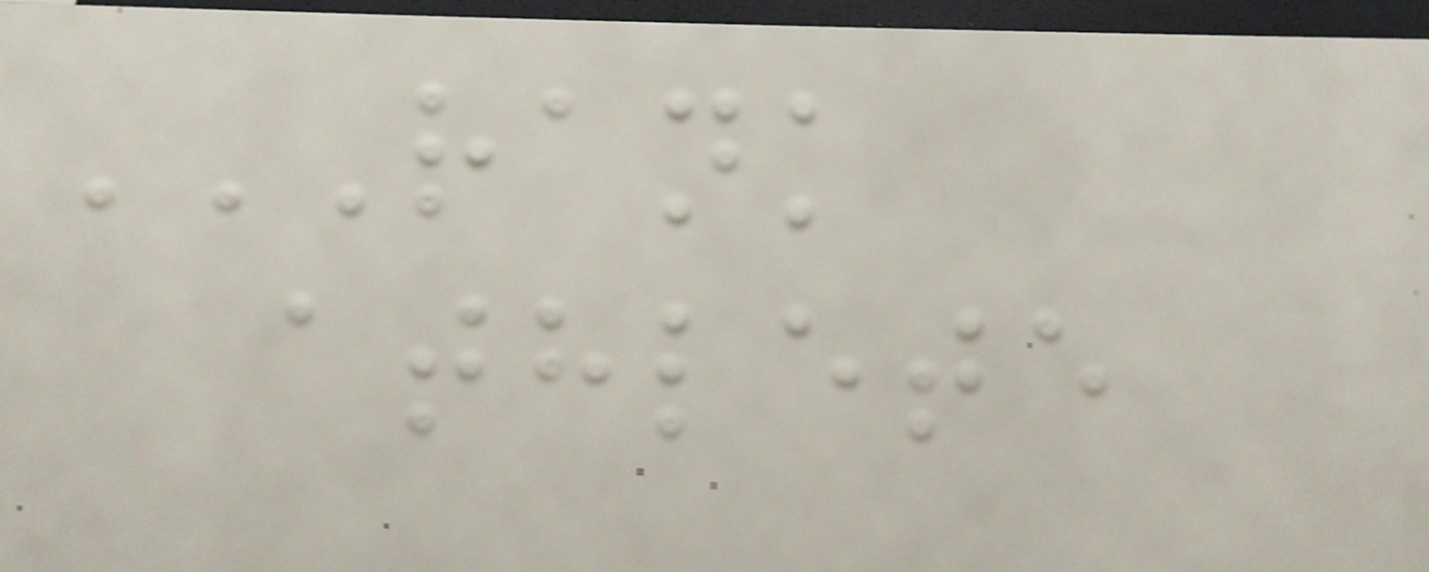RANK
ATHLETE
